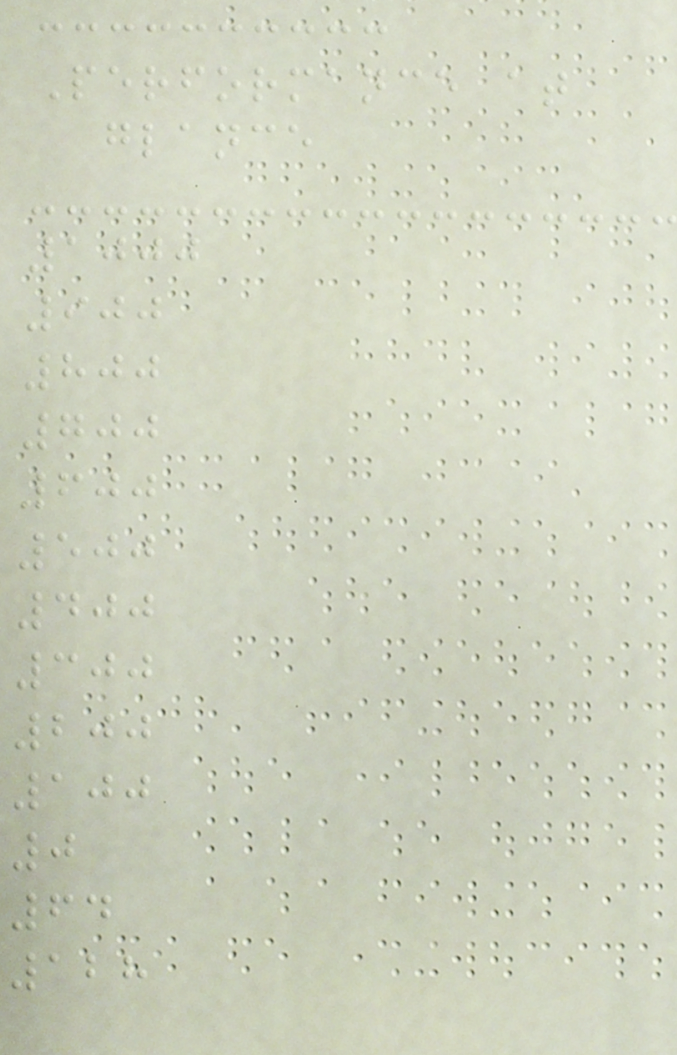Performance at
glance
1000
900
800
700
600
500
400
300
200
100
0
64
128
